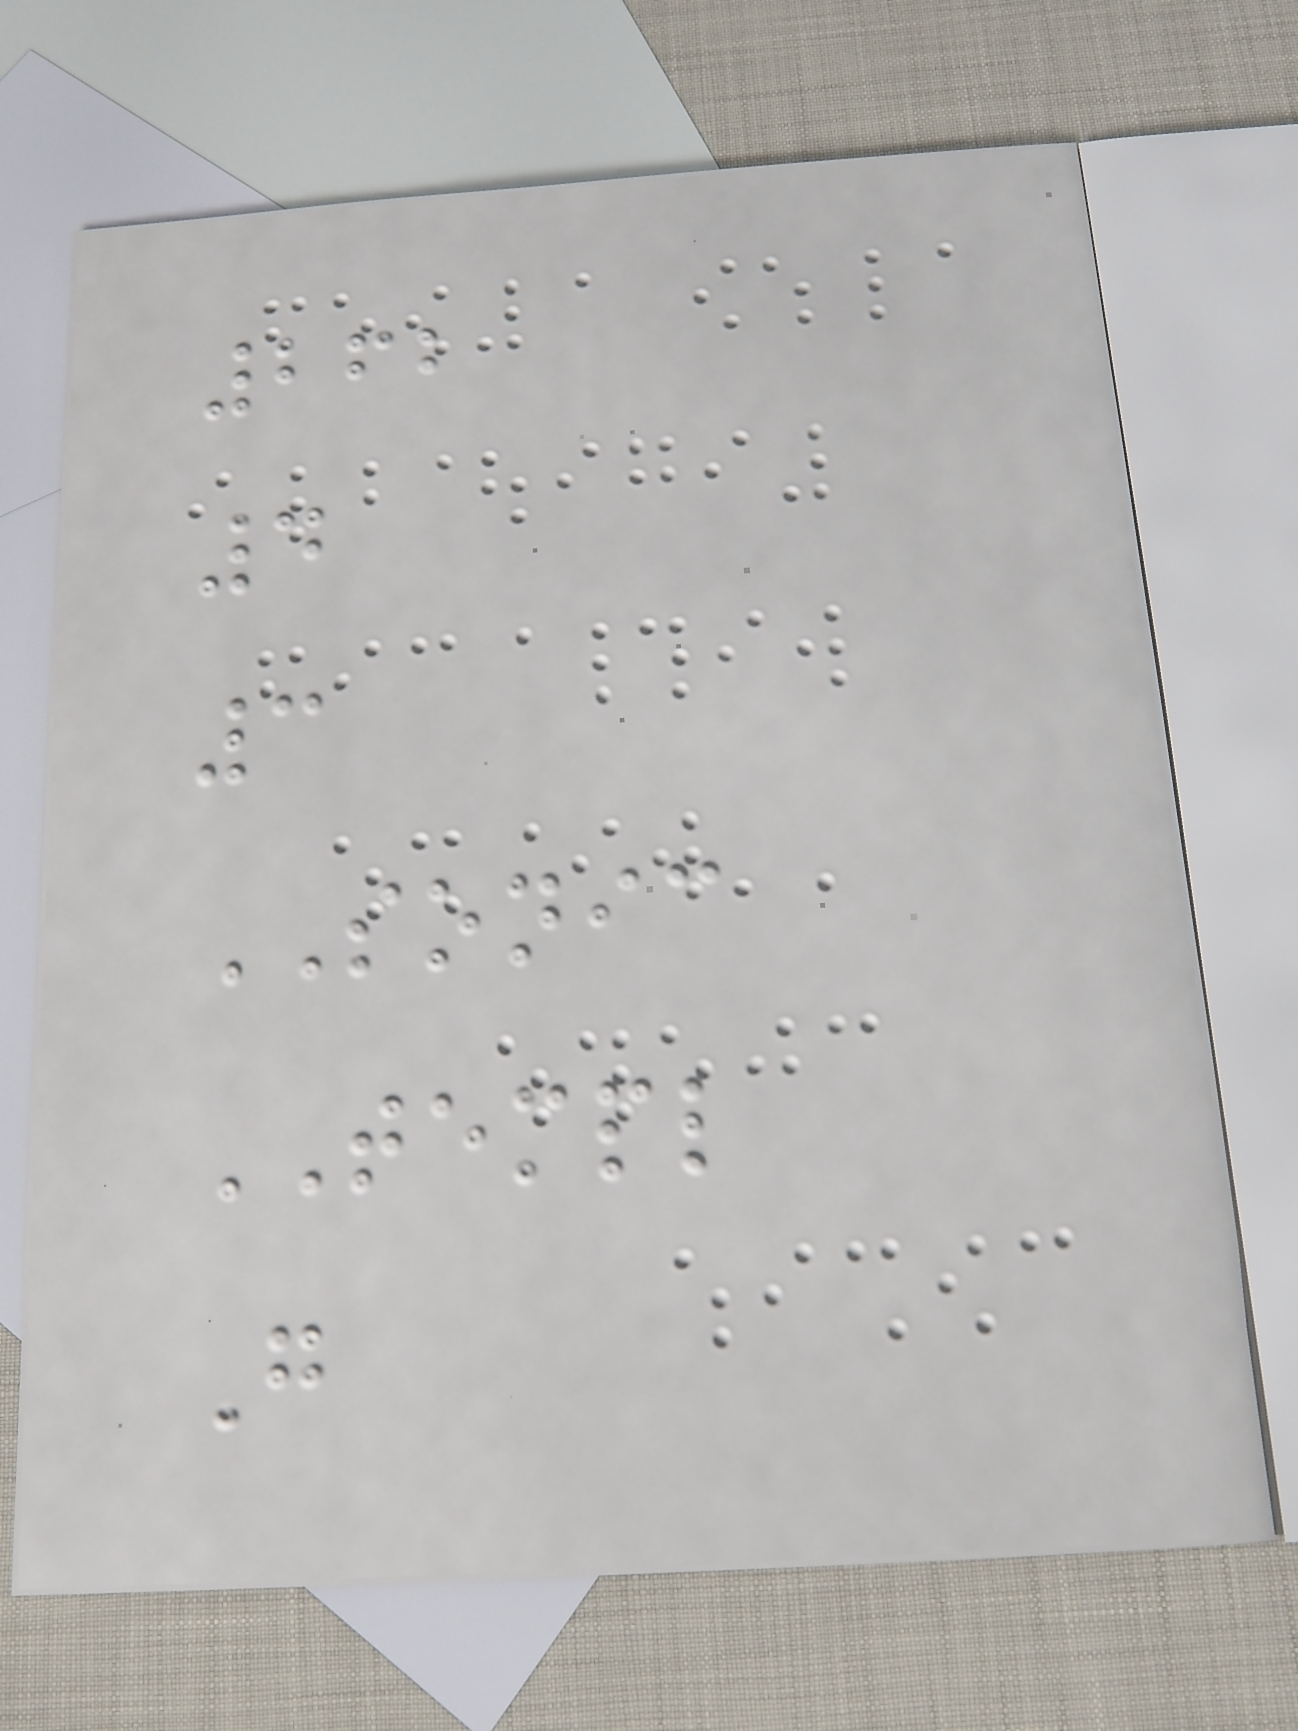262
4
3
SONIC
TEMPL
G
